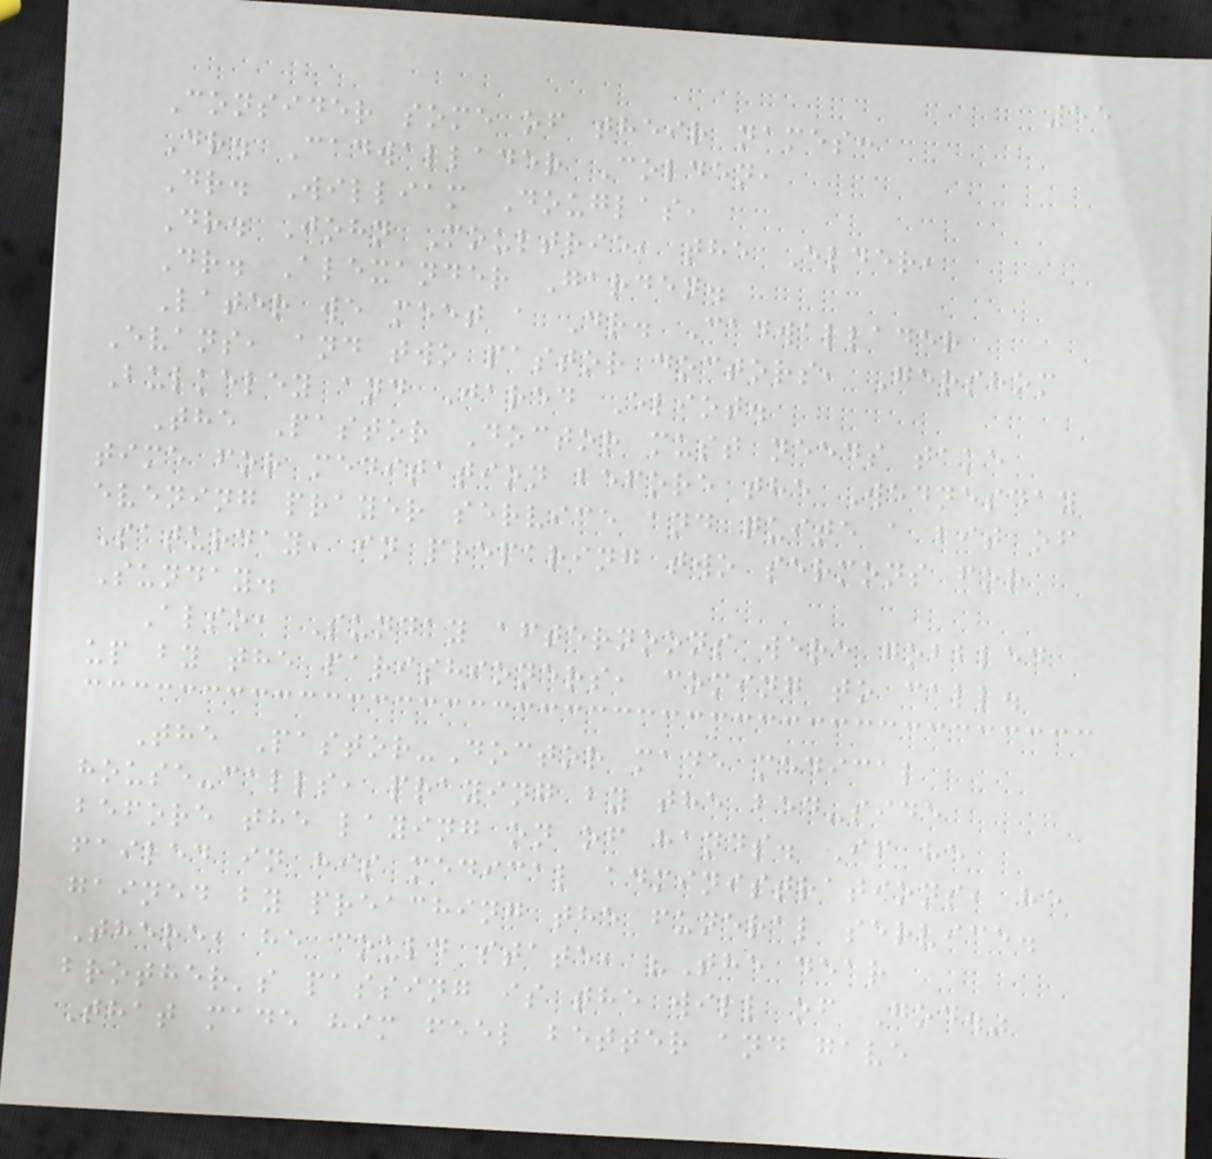55
Consider some of their names:
Dr. Cadwallader Colden,
Dr. William Douglas,
Dr. John Moultrie, the Elder,
Dr. Alexander Garden.
Later we meet a Dr. Cadwallader
Evans, and two pastor doctors, Gershom
Bulkeley and Jared Eliot.
The Pastor Doctor must needs take
time for meditation before the Wednesday
evening prayer service and quite a bit of
Saturday, in preparing two sermons for
Sunday.
Also, Sunday afternoons were gobbled
up by the parishioners, coming to call.
The Pastor-Doctor made medical
house-calls, praying by the bed-side
before the laying on of hands. If he
failed in his medical administrations, he
gained by preaching the funeral service.
There, he could state, "The dear
brother's passing is the will of God."
That made him feel better and gave
